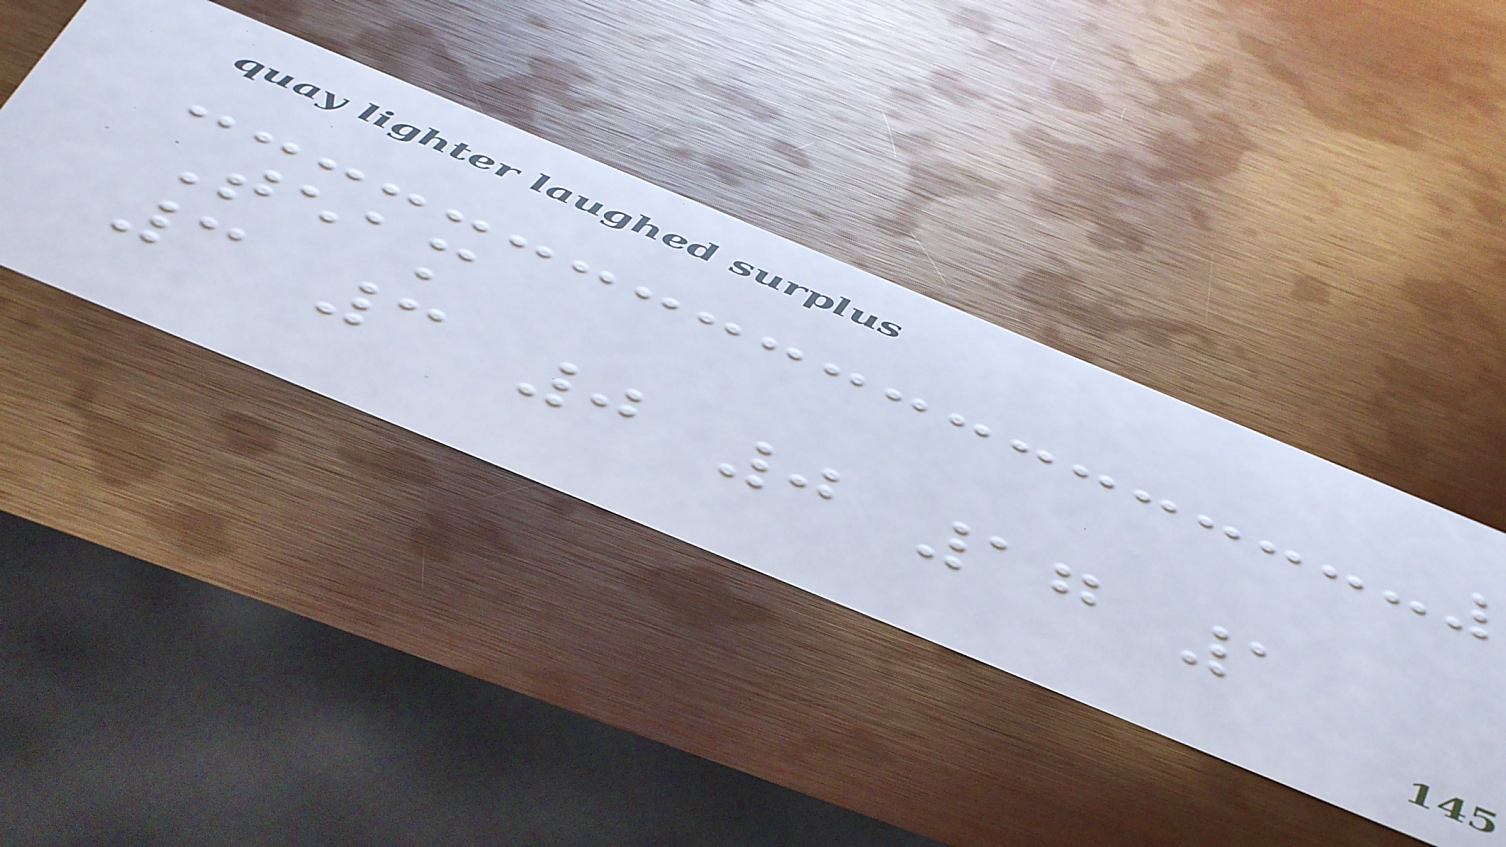Team
3 3 0 0 17 1
